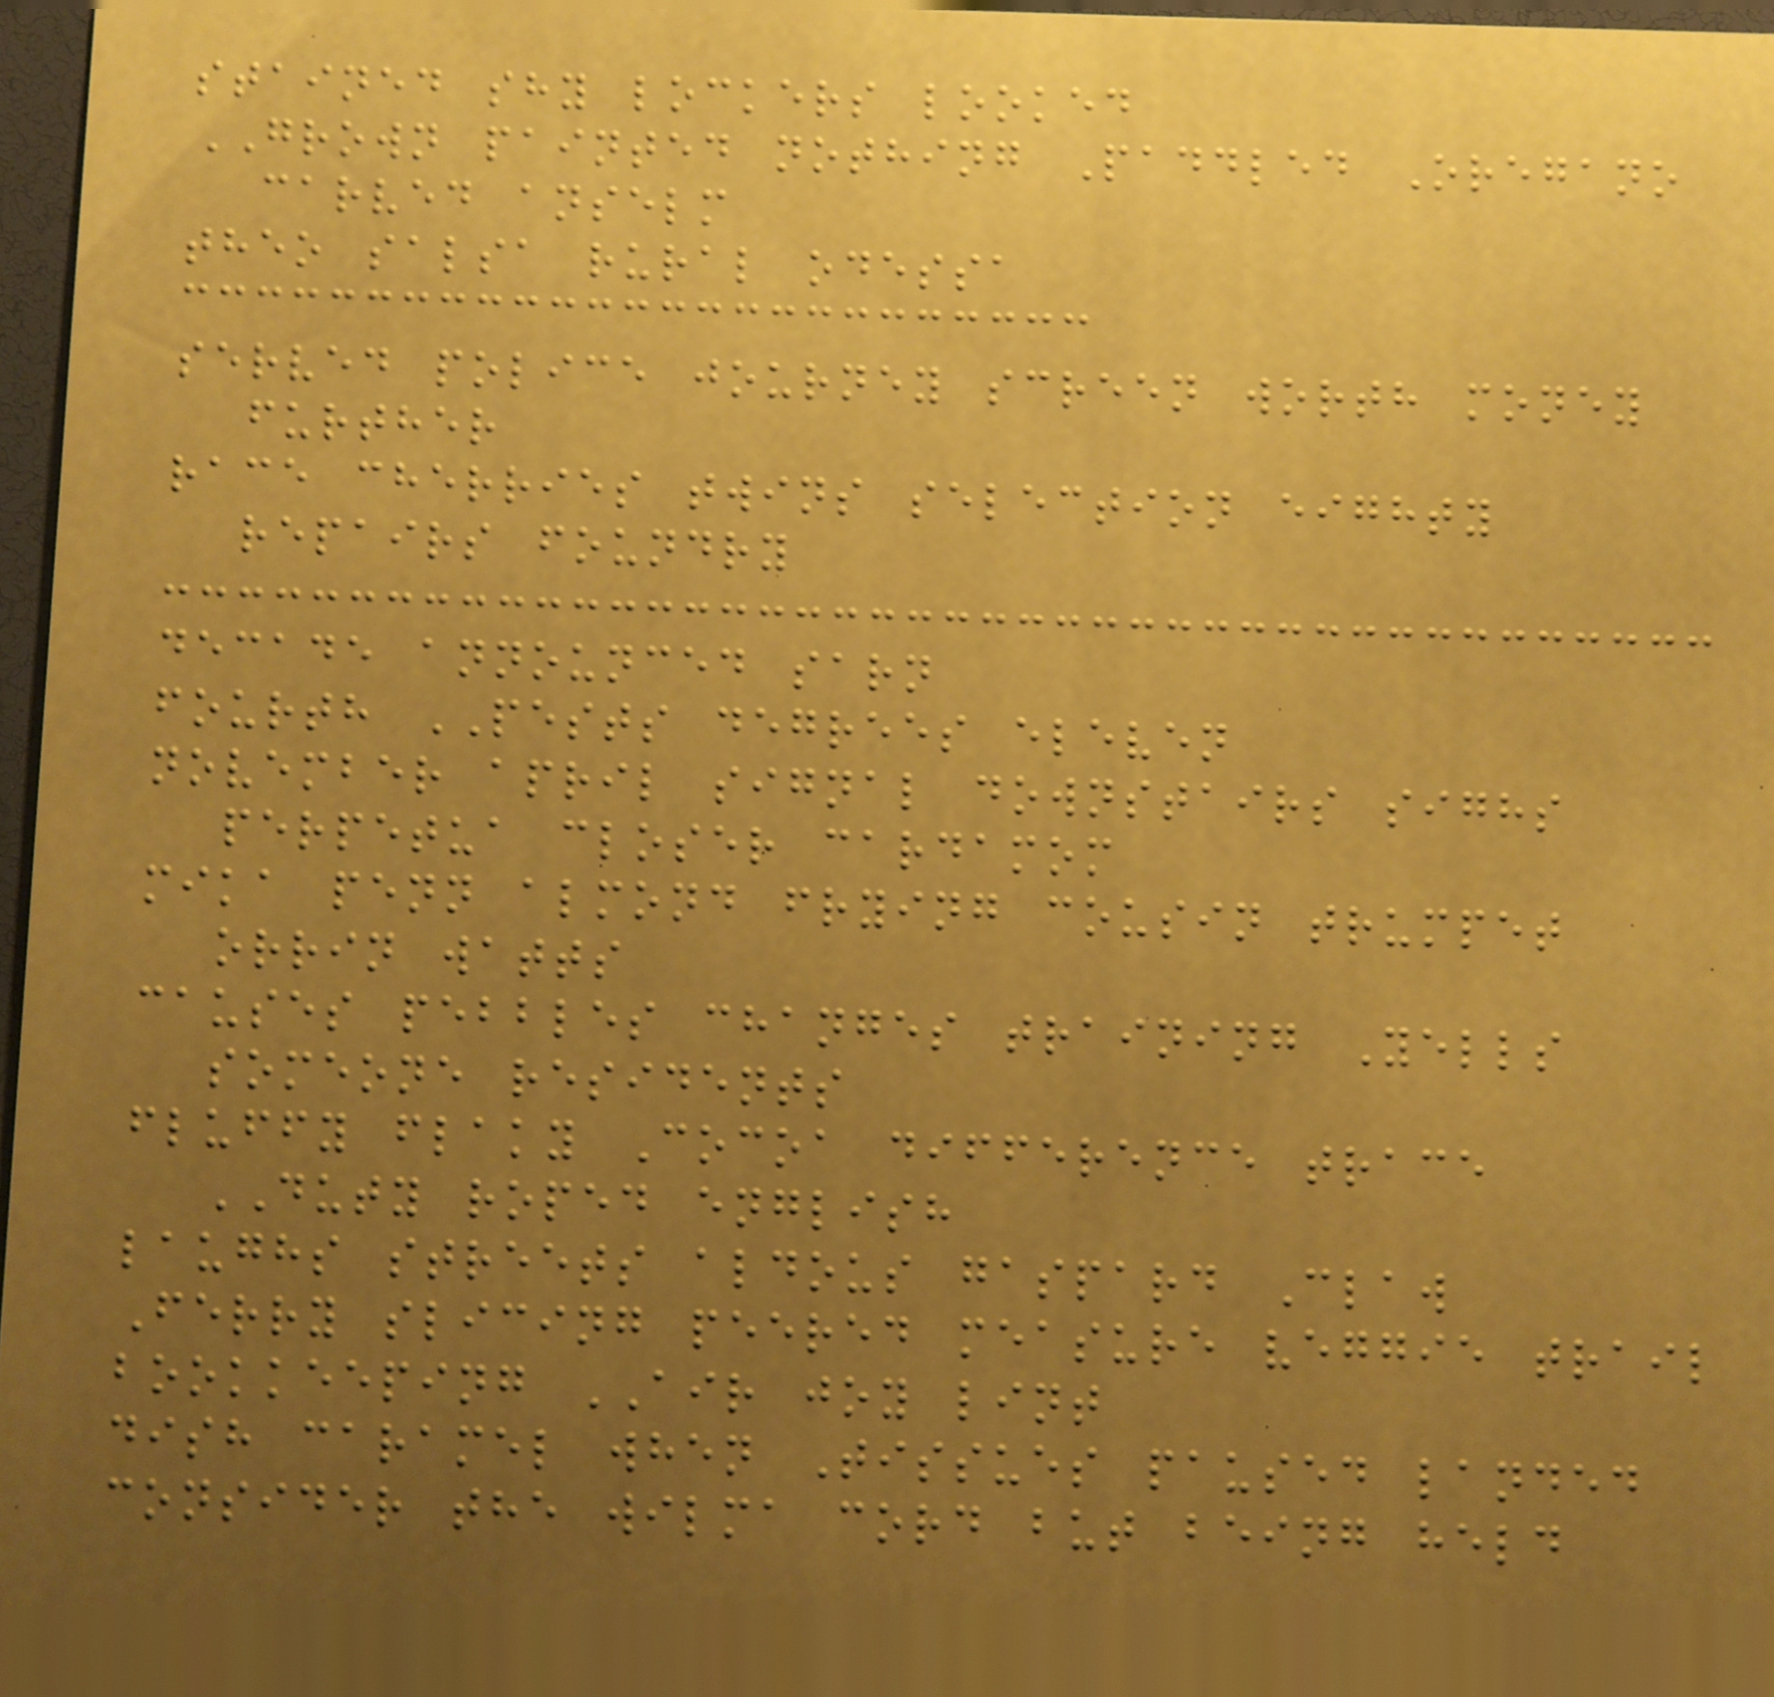stained shy lockers looked
GROWN painted nothing Paddled Oregano
carved anselm
theo salsa rural odessa
served police journey screen worth money
further
race cherries twins selection eighty
repairs foundry
decade announced sarn
fourth PESTS degrees eleven
november april signal downstairs sighs
perpetua closer cardamom
mika penn almond frying cousin trumpet
orrin watts
causes pebbles changes training Yells
someone residents
fluffy flaky Cocoa difference trace
DUTY roped english
laughs streets aldous gaspard Claw
Ferry slicing peered measure veggie trail
bookkeeping AIR joy lint
dish caramel when Tissues paused landed
consider the wilma cord but being held
